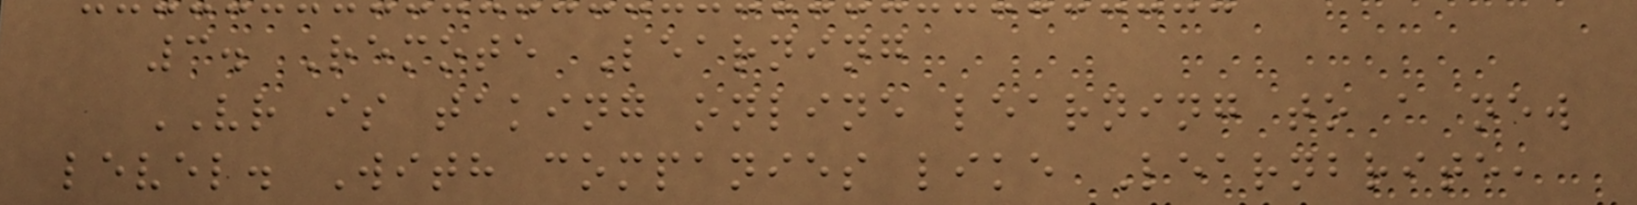3. Remote Learning
VR is taking online learning to a new
level. With companies like Learnbrite,
